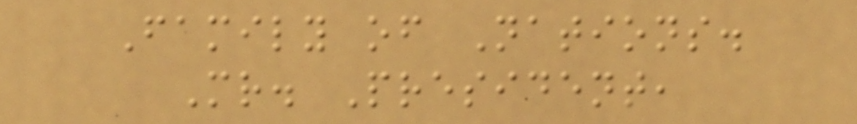Family of Nations.
Mr. President,
